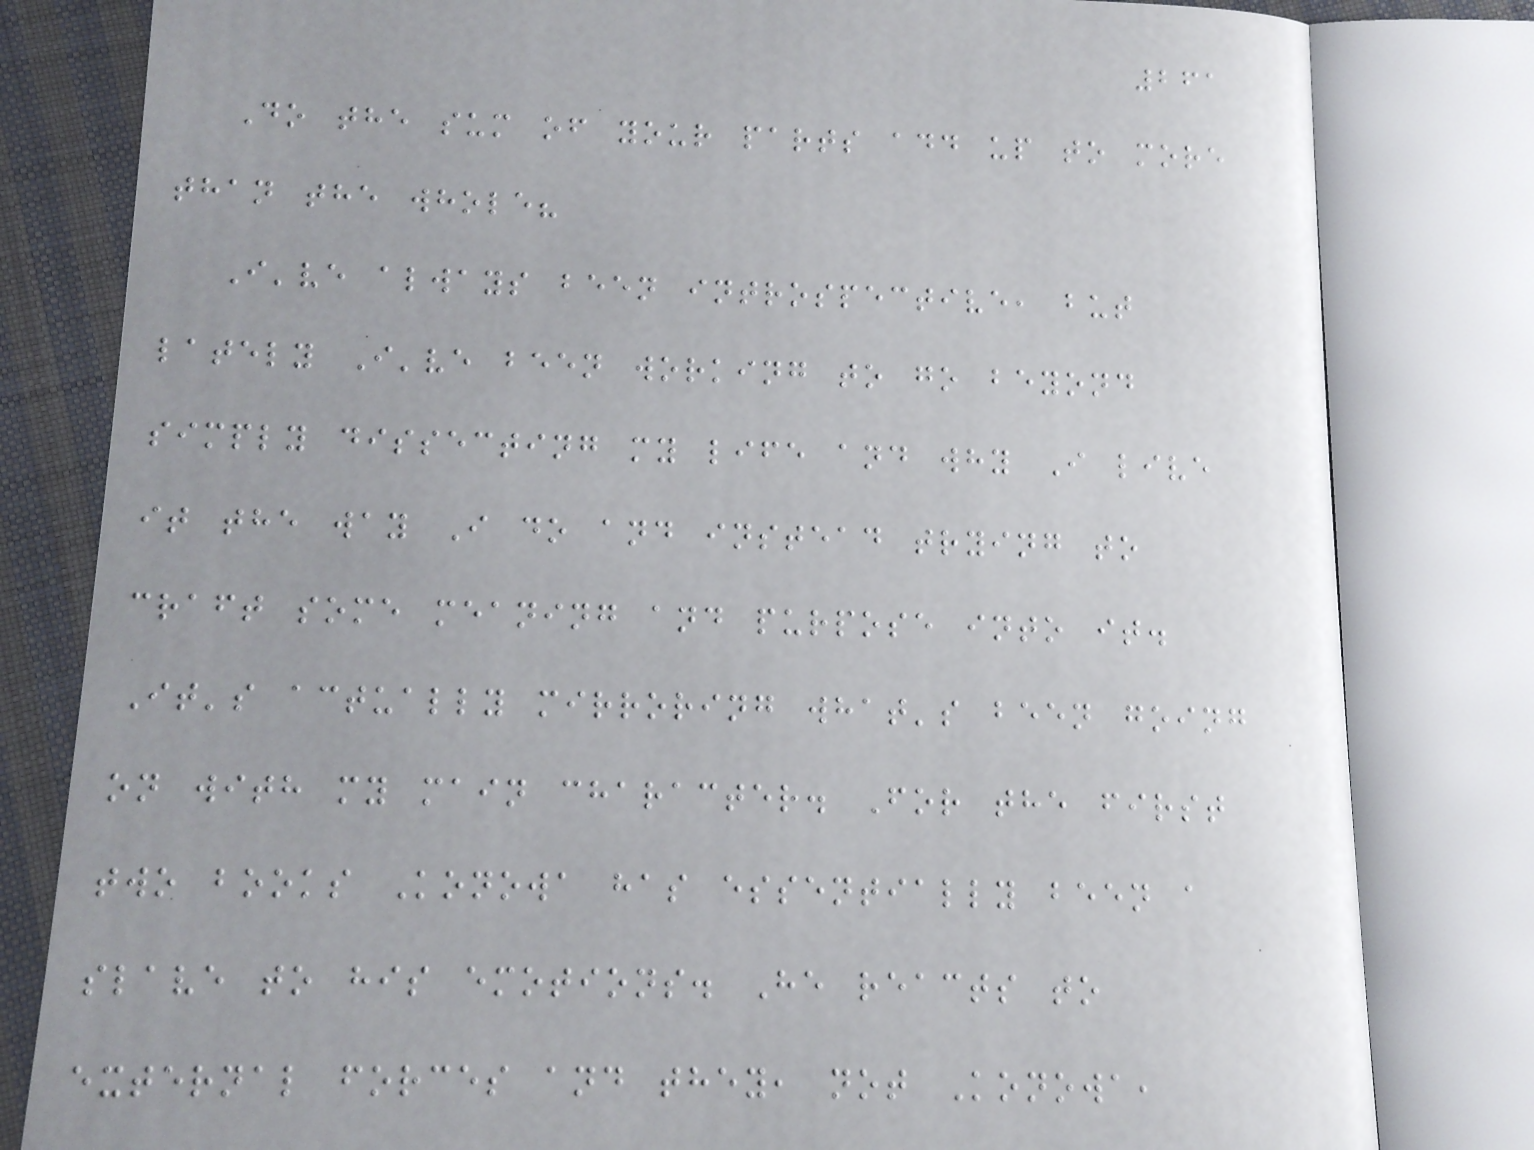261
Do the sum of your parts add up to more
than the whole?
I've always been introspective, but
lately I've been working to go beyond
simply dissecting my life and why I live
it the way I do and instead trying to
craft some meaning and purpose into it.
It's actually mirroring what's been going
on with my main character. For the first
two books Konowa has essentially been a
slave to his emotions. He reacts to
external forces and they, not Konowa,
